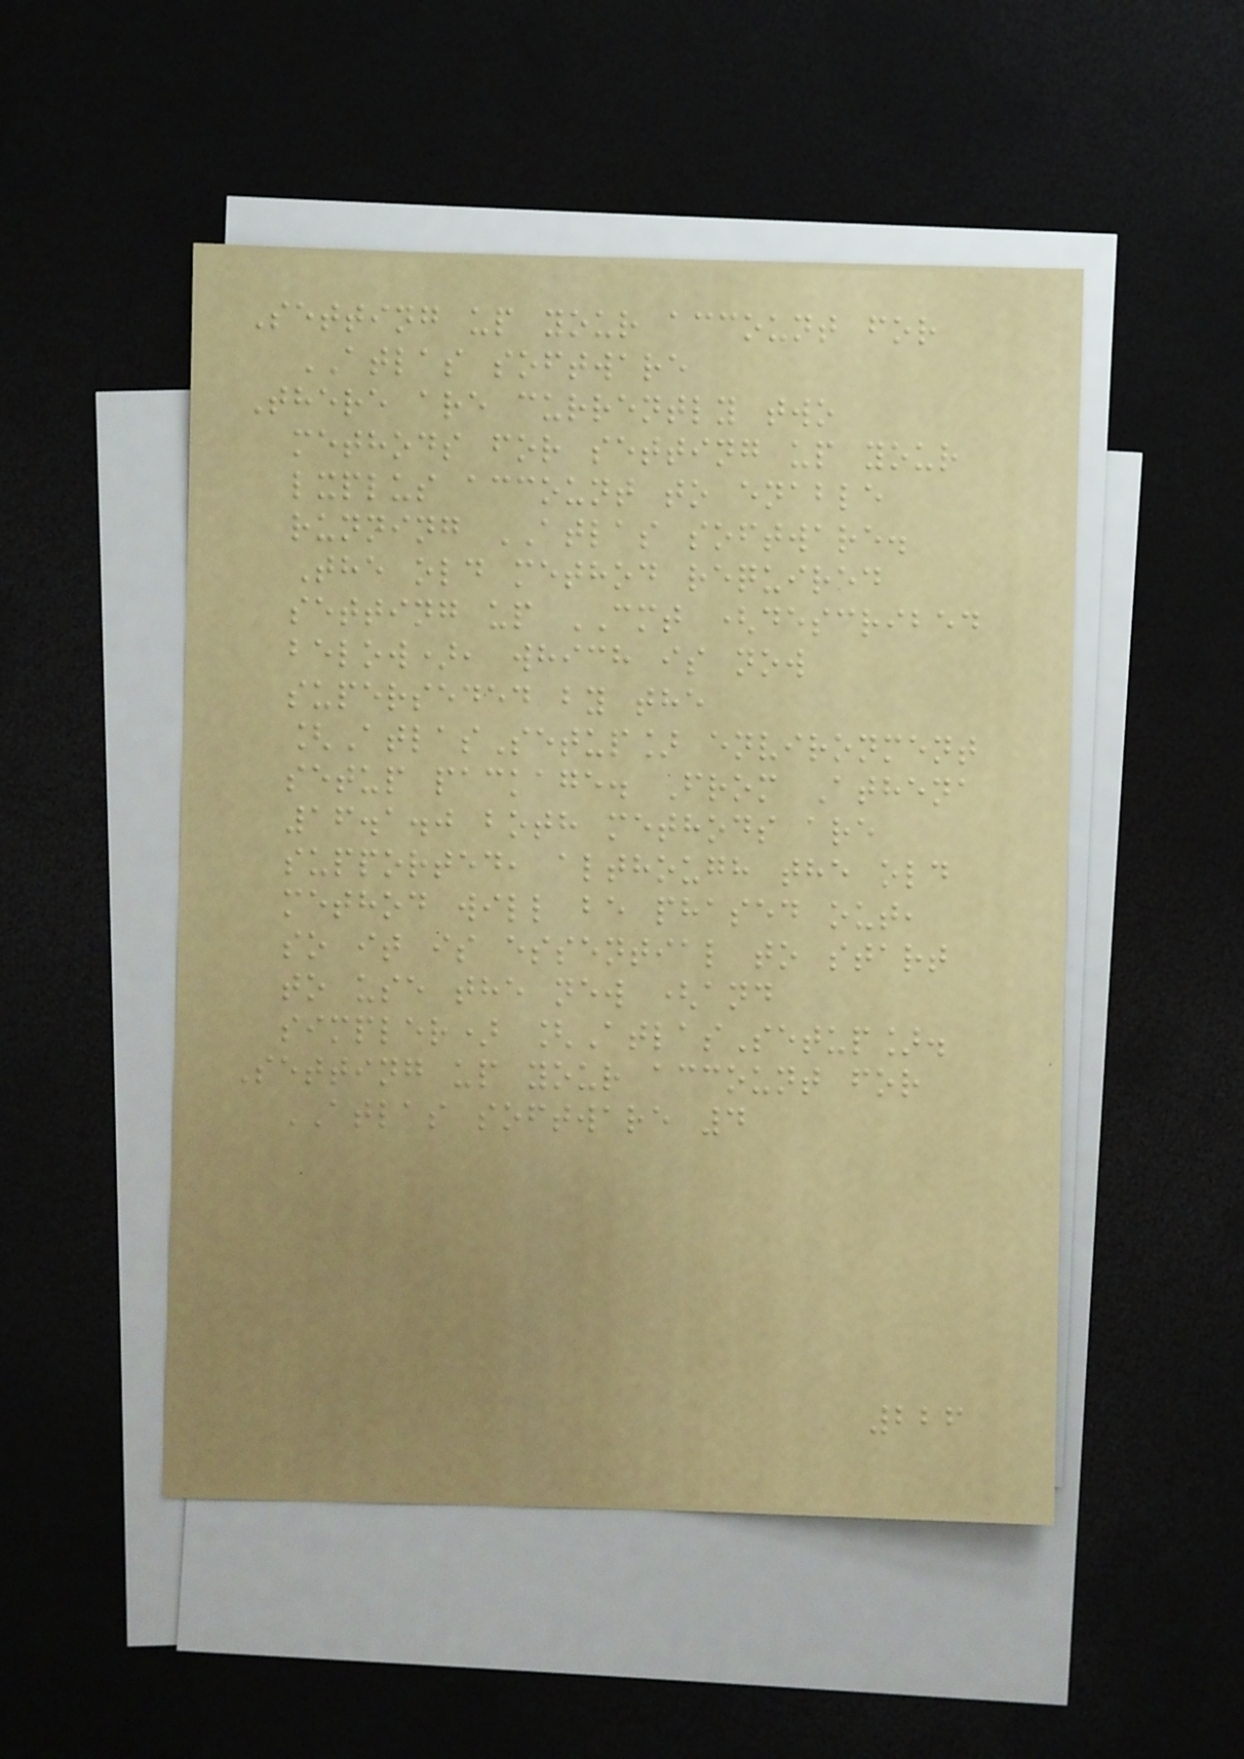Setting up your account for
ATLAS software
There are currently two
methods for setting up your
lxplus account to enable
running ATLAS software.
The old method required
setting up CMT (described
below), which is now
superseded by the
[AtlasSetup] environment
setup package. From Athena
16.1.0 both methods are
supported, although the old
method will be phased out,
so it is essential to start
to use the new (and
simpler) [AtlasSetup].
Setting up your account for
ATLAS software 4
226
